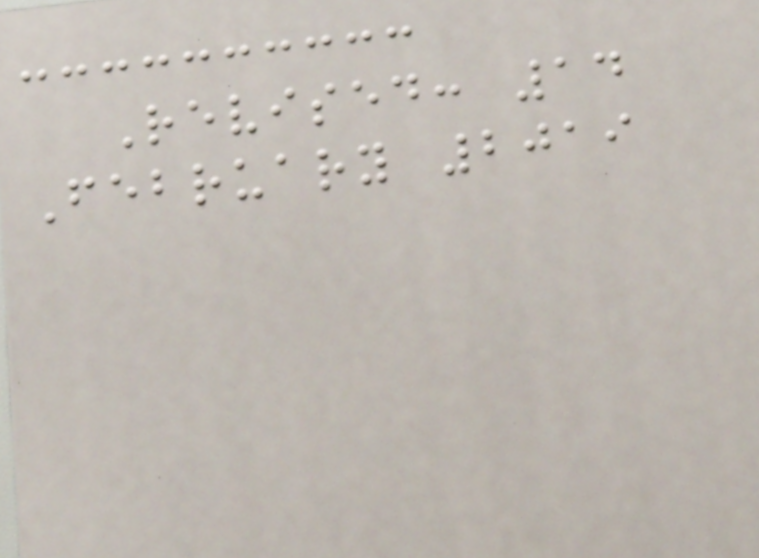Revised: 14
February 2019
